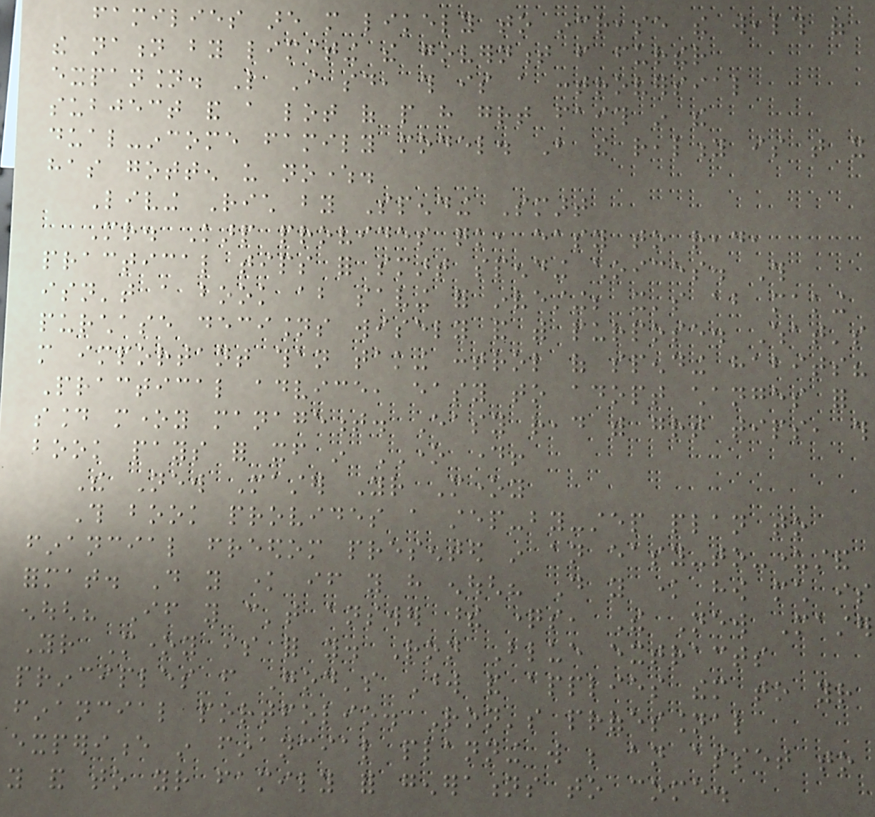families are more likely to increase the wealth of
the nation by limiting the government from further
expansion. Like I said, this is a controversial
subject and a lot of people have great faith in the
dual-income family model. But the reality is that it
has gotten us nowhere.
Living Rich by Spending Smart
Mr. Karp provides quick, easy to read,
practical tips for smart spending choices. This
isn't a book about saving for investing; it's about making
purchase decisions wisely and with purpose. What's
more important than taking control of spending habits?
Practical advice, easy to adopt changes for
sound money management. Easy read with great tips, this
book pays for itself in ONE day!
The New Master Your Money
This book provides a step-by-step plan to
financial freedom presented in an easy-to-understand
format. Do you know if you have enough? Do you know how much is
enough? If you can't answer these questions, The New Master
Your Money is for you. Ron Blue extracts
principles from God's Word and applies them to your
financial portfolio. Ron's professional
experience in financial planning will be an asset to
you and to your family for generations to come.
